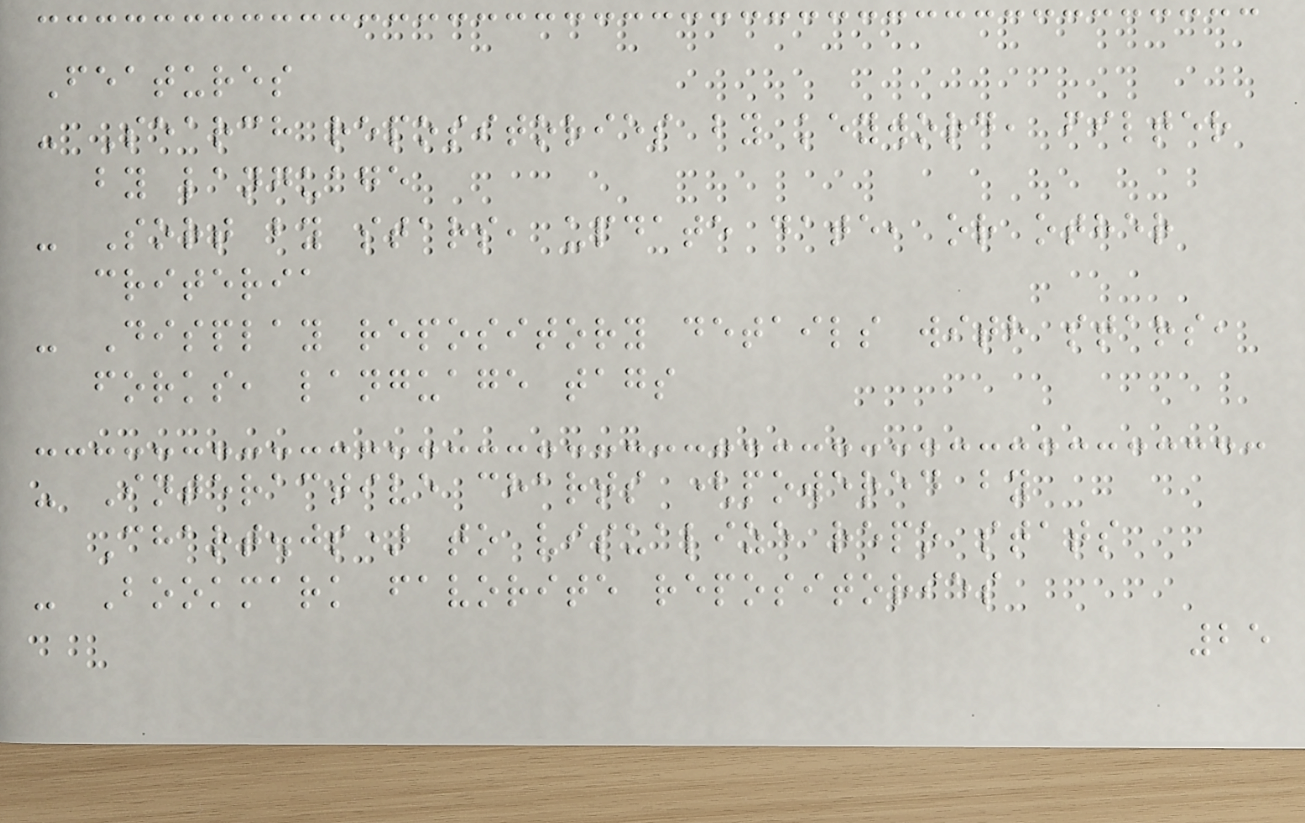Features
- Search repositories by keyword, filter
by language
- Sort by stars, update date, or other
criteria
- Display repository details with stars,
forks, language tags
- Interactive charts (powered by
Chart.js) to visualize repo stats
- Bookmark favorite repositories
25
